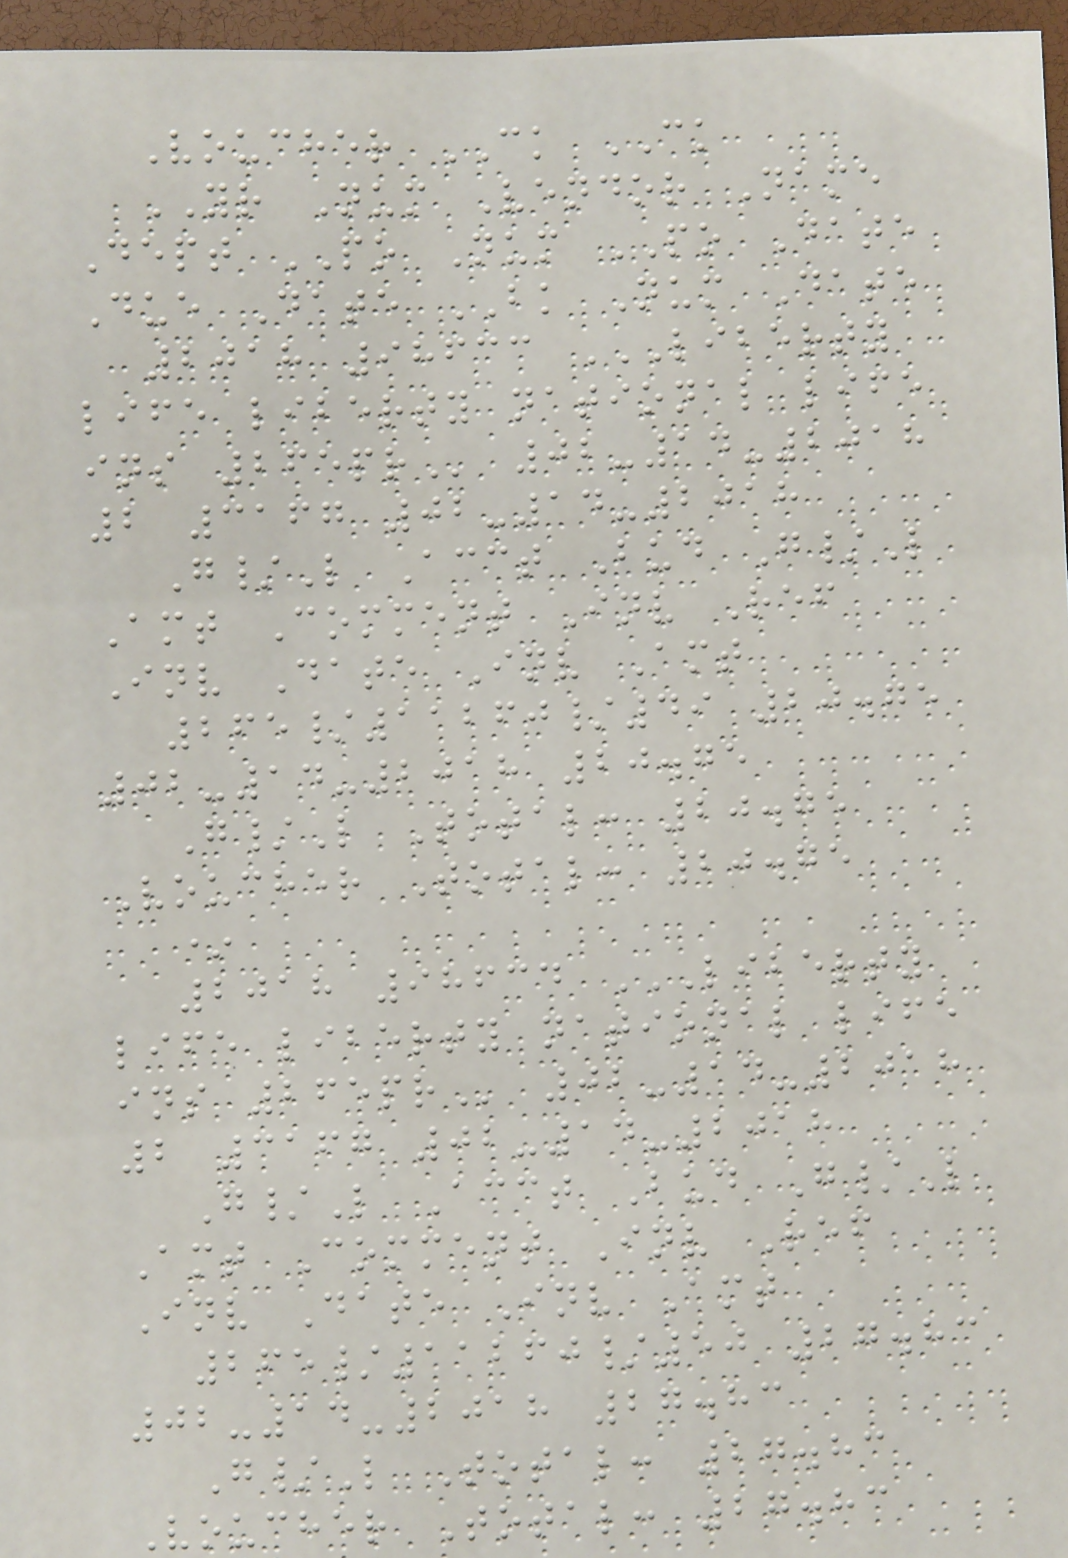Voucher CK CK
YR Num Vendor Name
Dept PO Num PO Date
Due Date BK Num Date
2018 98633 LIBERTY
LIFE LIBERTY NATIONAL LIFE
INS 265PR 02-14-2018
2 3167 02-14-2018
G/L Acct Bud G/L
Amt Comment Inv Ref
Inv Date Inv Amt
265/11260/49 20.75
02-14-2018 20.75
G/L Total: 20.75
Voucher Total: 20.75
*
2018 98634 LIBERTY
LIFE LIBERTY NATIONAL LIFE
INS 265PR 02-14-2018
2 3167 02-14-2018
G/L Acct Bud G/L
Amt Comment Inv Ref
Inv Date Inv Amt
265/11260/50 27.83
02-14-2018 27.83
G/L Total: 27.83
Voucher Total: 27.83
